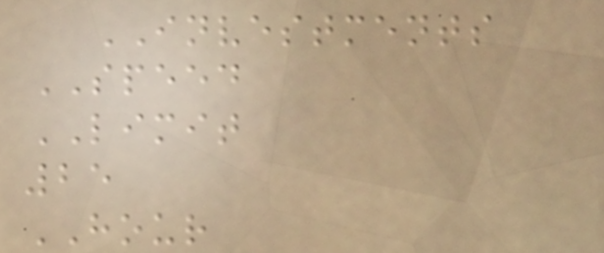INVESTMENTS
SPEED
LIMIT
25
HOUR
